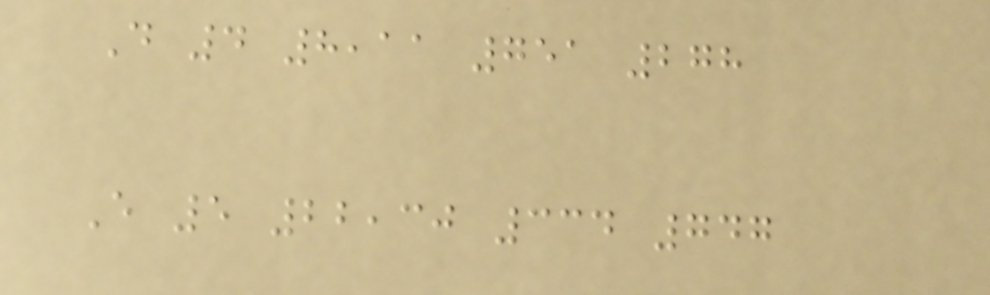D 4 8,11 751 278
E 5 22,30 334 747
